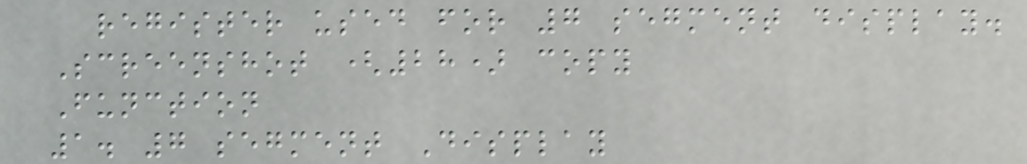register used for 7 segment display.
Screenshot (28) copy
Function
1. 7 segment Display
